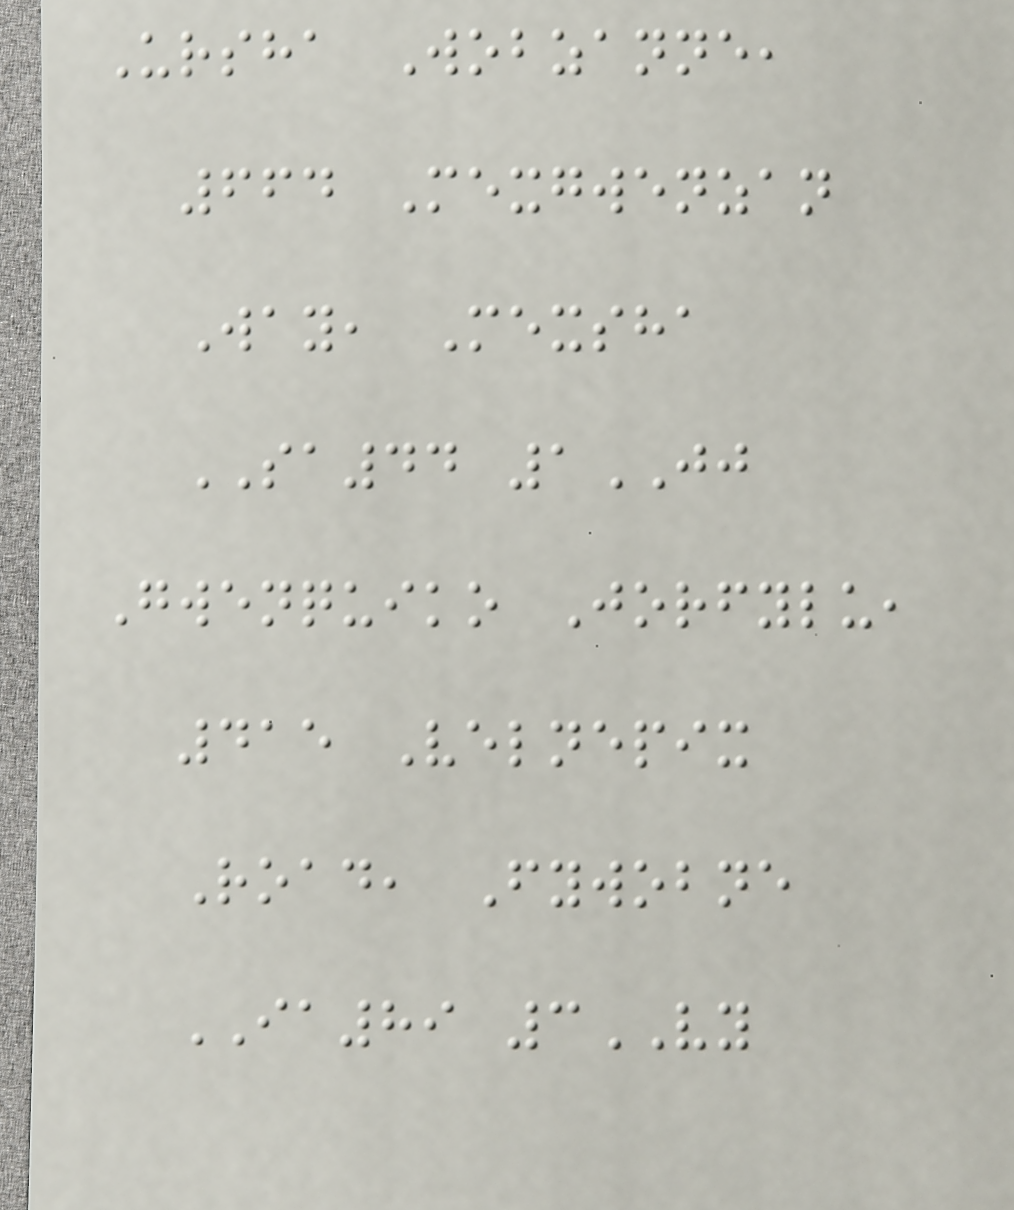Ursha Wobzanne,
664 Mexgwenzan
Way, Mexsha
SA44 1JJ
Gwenquiko Jorfylu,
415 Velnepix
Road, Fywobne
IA89 3VY
